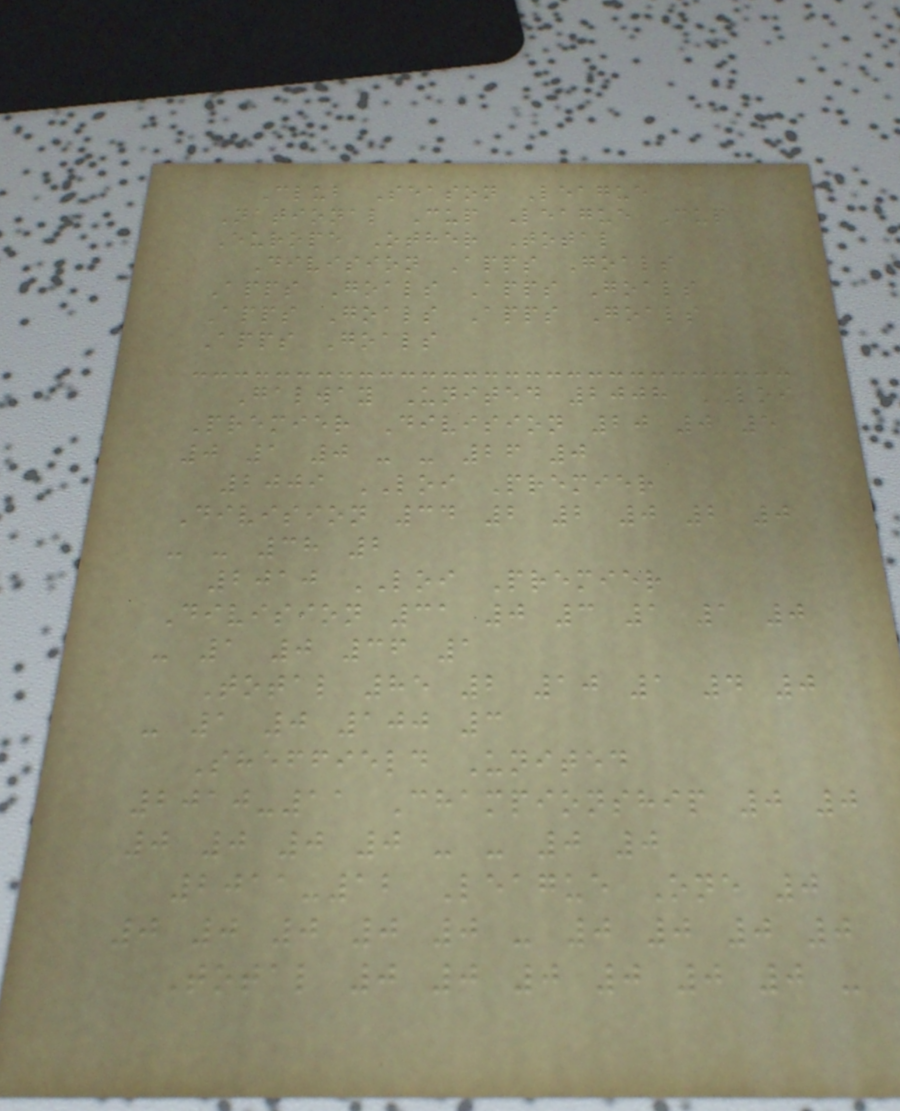Club Season League
National Cup League Cup
Europe Other Total
Division Apps Goals
Apps Goals Apps Goals
Apps Goals Apps Goals
Apps Goals
Galway United 2008 LOI
Premier Division 20 0 5
0 1 0 - - 26 0
2009 LOI Premier
Division 34 2 2 0 2 0
- - 38 2
2010 LOI Premier
Division 31 0 3 1 1 0
- 1 0 36 1
Total 85 2 10 1 4 0
- 1 0 100 3
Sheffield United
2010-11 Championship 0 0
0 0 0 0 - - 0 0
2011-12 League One 0
0 0 0 0 0 - 0 0 0 0
Total 0 0 0 0 0 0 -
